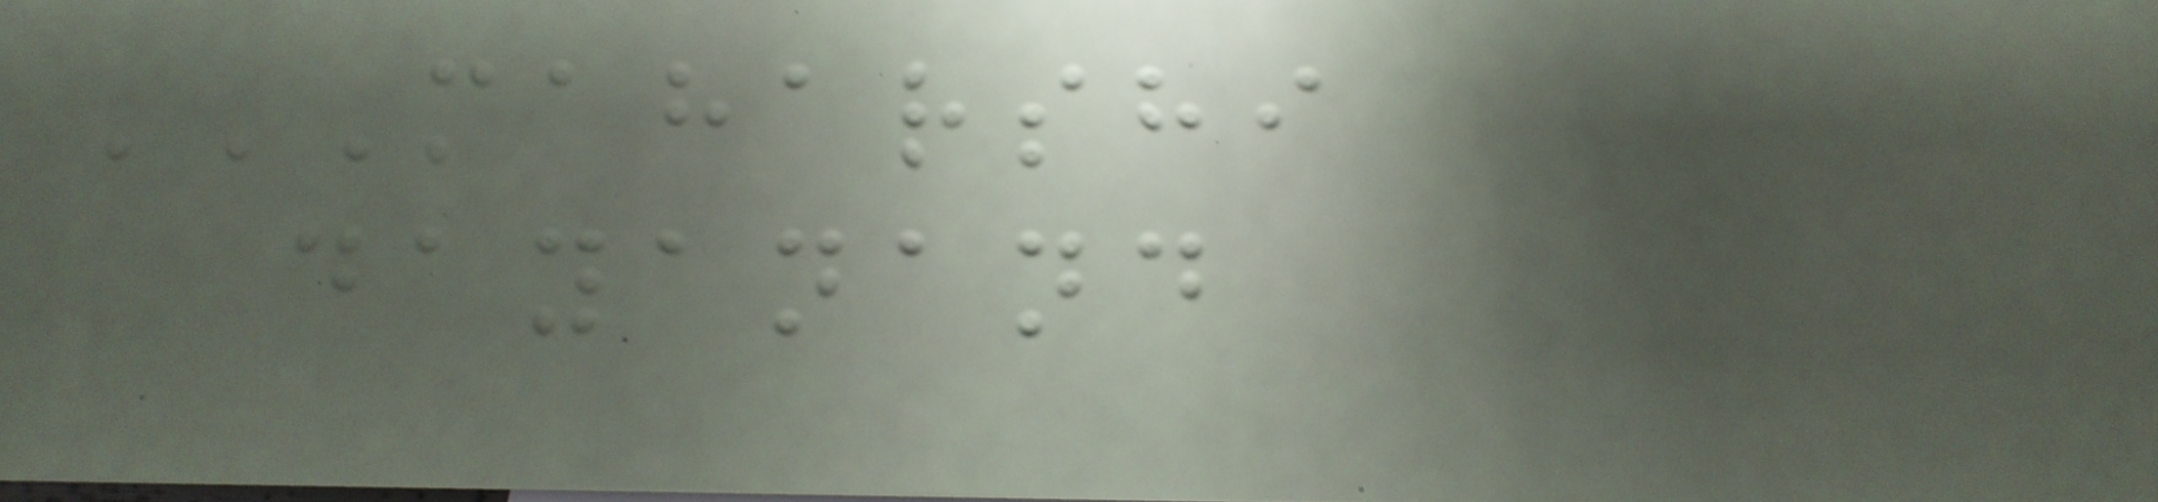MAHARSHI
DAYANAND
